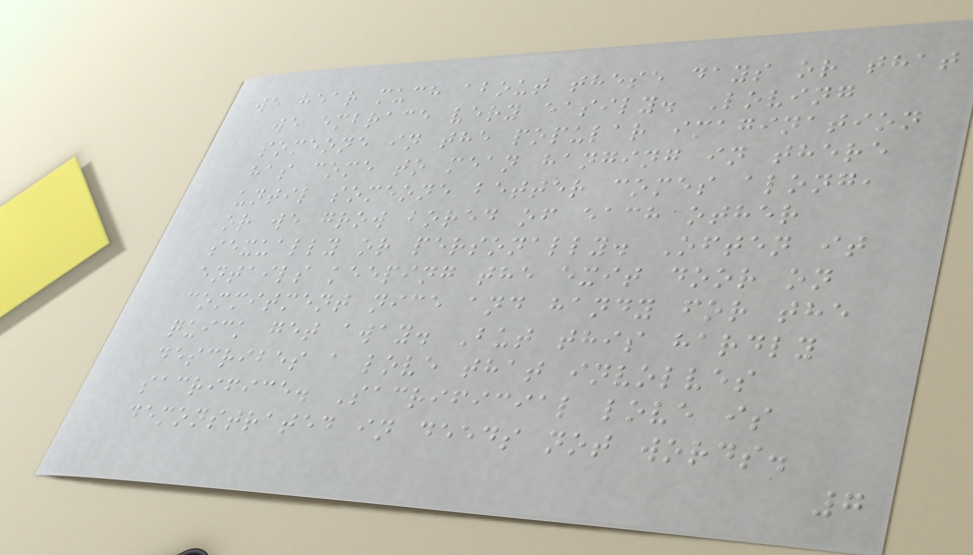we hear much about these days or that
we embrace very easily. Loving
someone in the popular imagination
has come to mean hanging in there
until someone better comes along,
or we grow bored of each other
sexually or personally. Often it
entails keeping the exit door on
commitment nice and handy for the
quick get away. But this hardly
describes a love that involves
sacrifice. Sacrificial love is
demonstrated in deeds not words.
7
